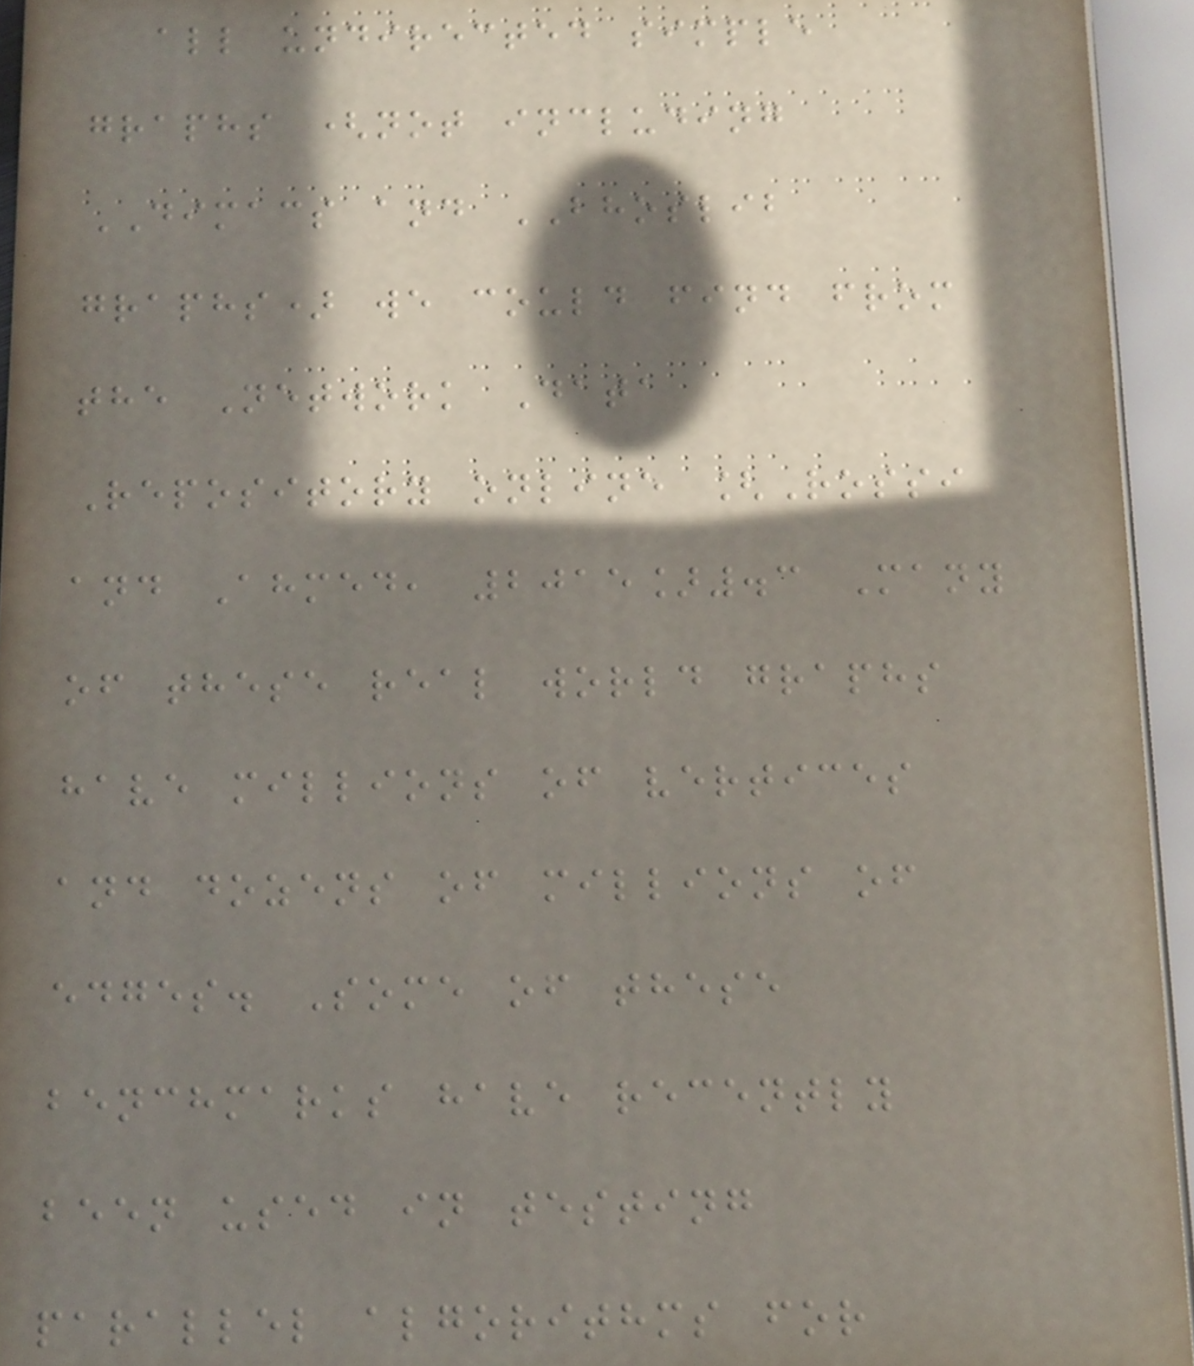all undirected simple
graphs (not including
DIMACS and BHOSLIB
graphs) we could find from
the Network Data
Repository online [Rossi
and Ahmed, 2015].3 Many
of these real world graphs
have millions of vertices
and dozens of millions of
edges. Some of these
benchmarks have recently
been used in testing
parallel algorithms for
